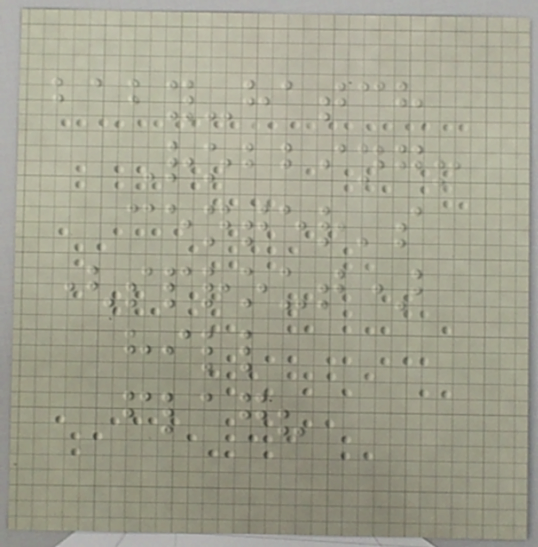baby-hatch
Robbing!
center's
(sprout)
hill
flag?
